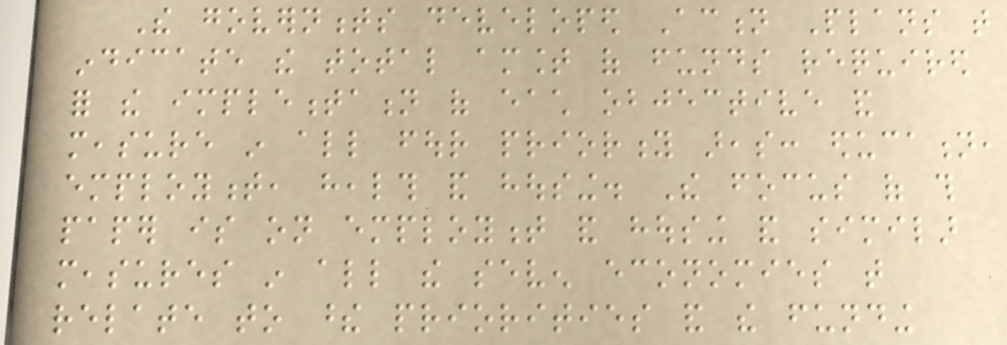The governments developed Action Plans that
indicate the total amount of funds required
for the implementation of each objective and
measure in all four priority areas: education,
employment, health and housing. The focus of this
paper is on employment and housing and similar
measures in all the seven economies that
relate to these priorities and the funding
